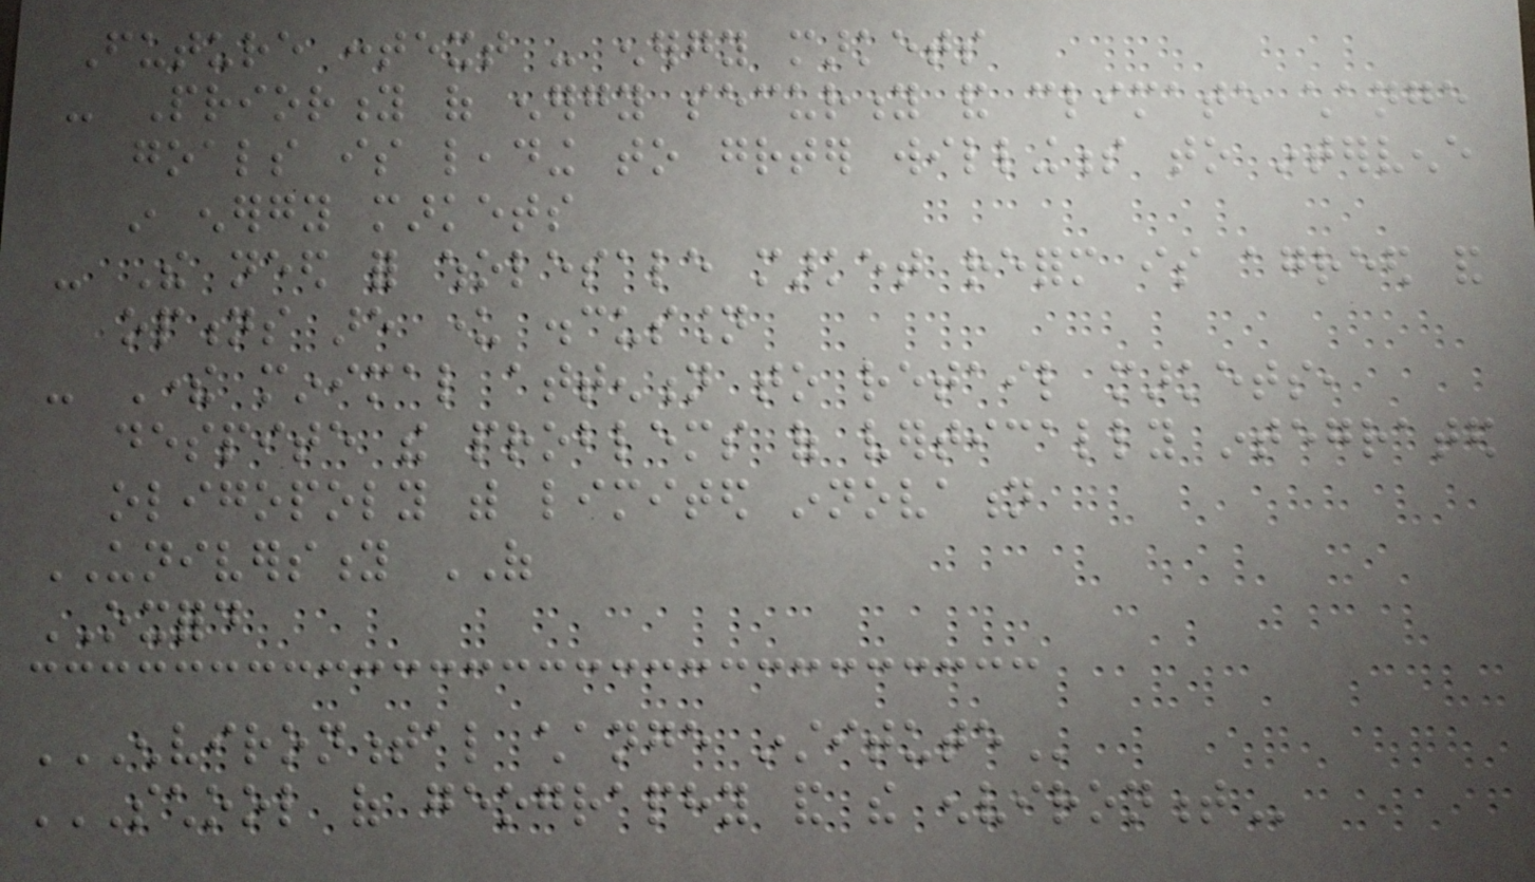Future context - energy markets
- Priority of energy security and climate change
goals is leading to greater willingness to intervene
in energy markets
- The need for wholesale market reform is agreed and
options are under discussion
- There minimal attention to retail markets,
despite the problems of vertically integrated
oligopoly with limited innovation
UNIVERSITY OF
OXFORD
ENVIRONMENTAL CHANGE INSTITUTE
SCHOOL OF GEOGRAPHY AND THE ENVIRONMENT
